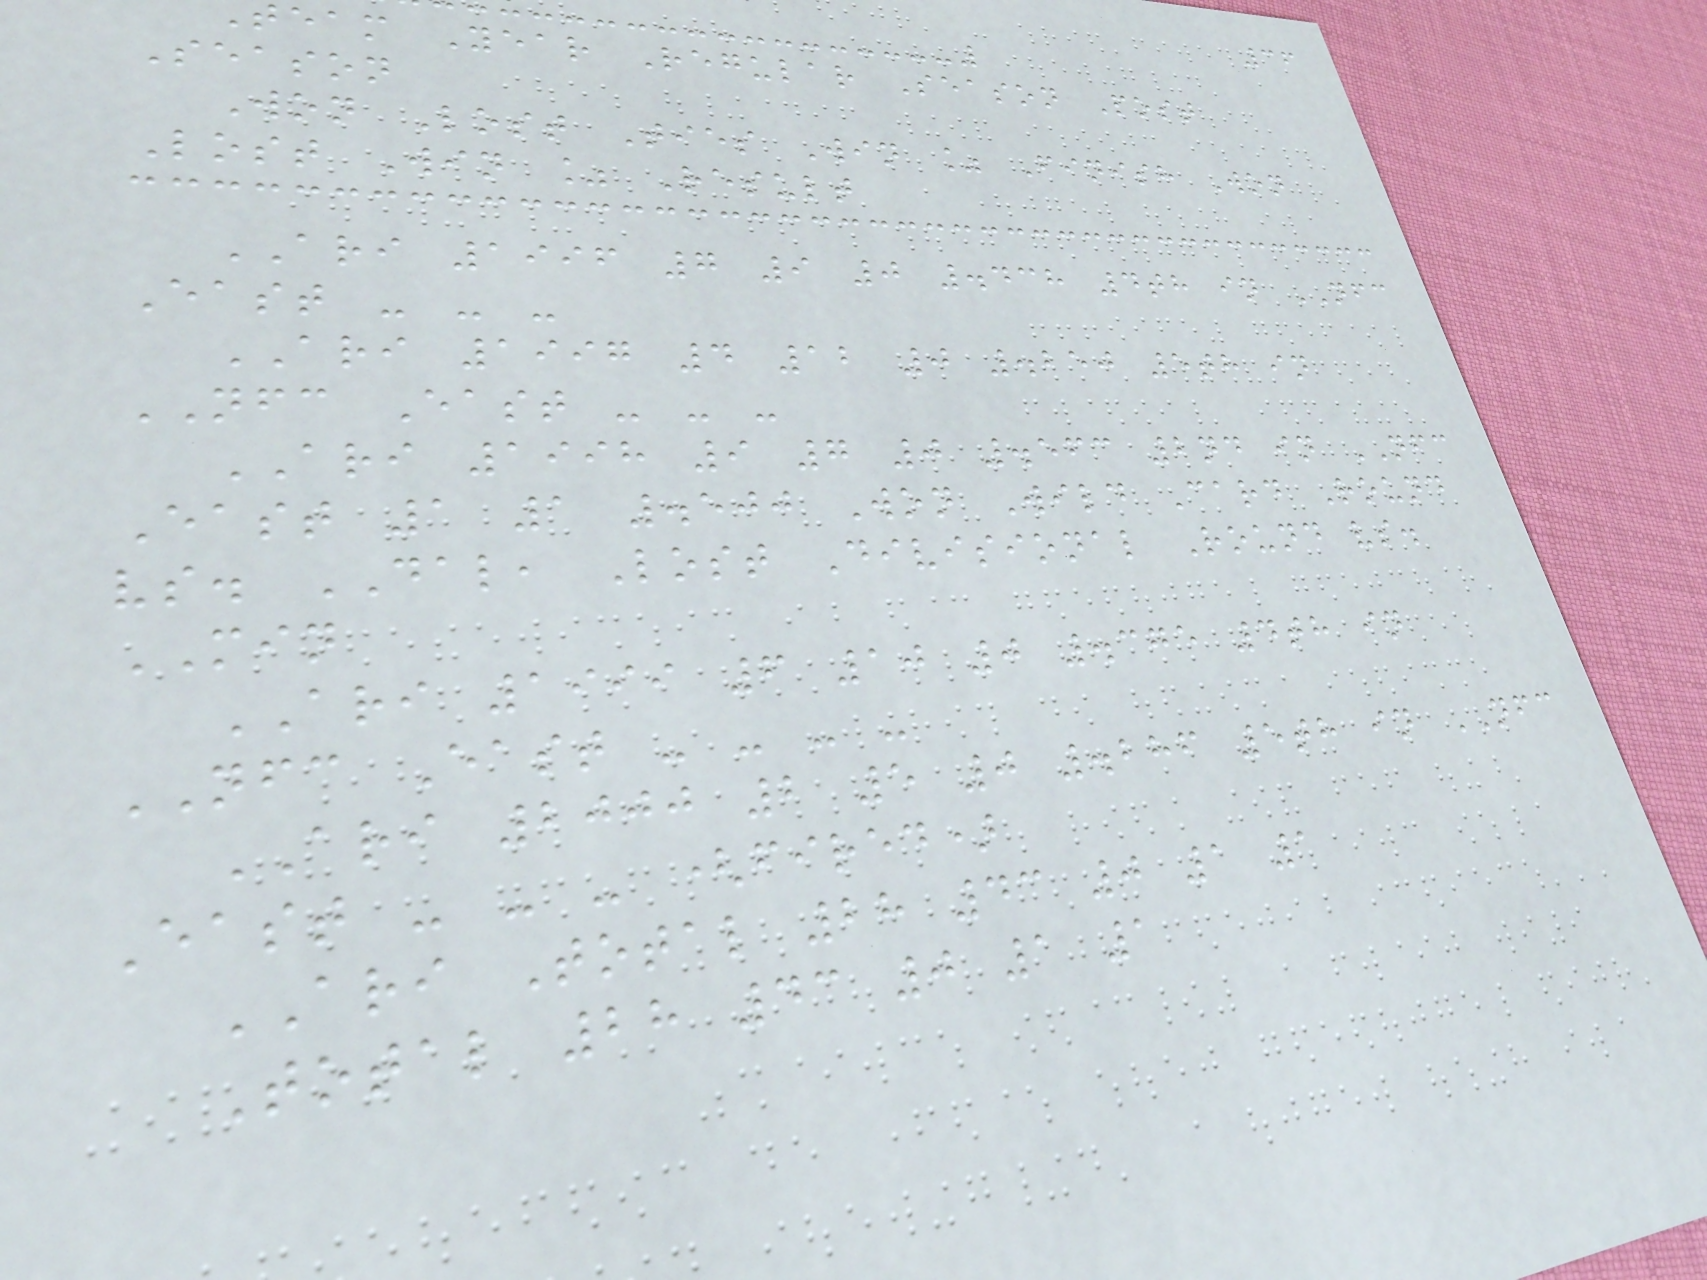36
team Year Regular Season Post
Season
Won Lost Ties Win % Finish Won
Lost Win % Result
ARI 1996 7 9 0 .438 4th in NFC
East - - -
ARI 1997 4 12 0 .250 5th in
NFC East - - -
ARI 1998 9 7 0 .563 2nd in NFC
East 1 1 .500 Won Wild Card Round
vs. DAL, Lost Divisional Round vs.
MIN
ARI 1999 6 10 0 .375 4th in
NFC East - - - -
ARI 2000 2 5 0 .286 5th in NFC
East - - - (fired)
ARI Total 28 43 0 1 1
Total 28 43 0 1 1
